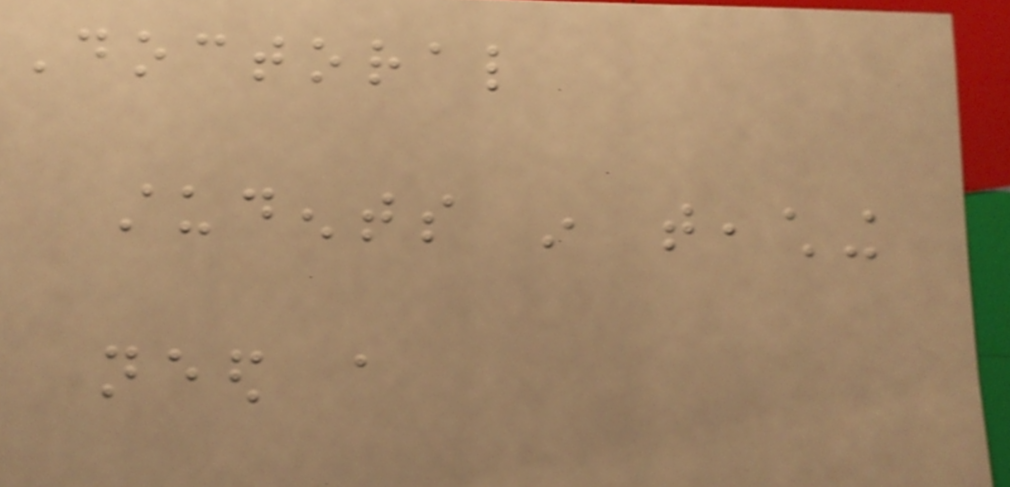Doctoral
students in teaching
need a
